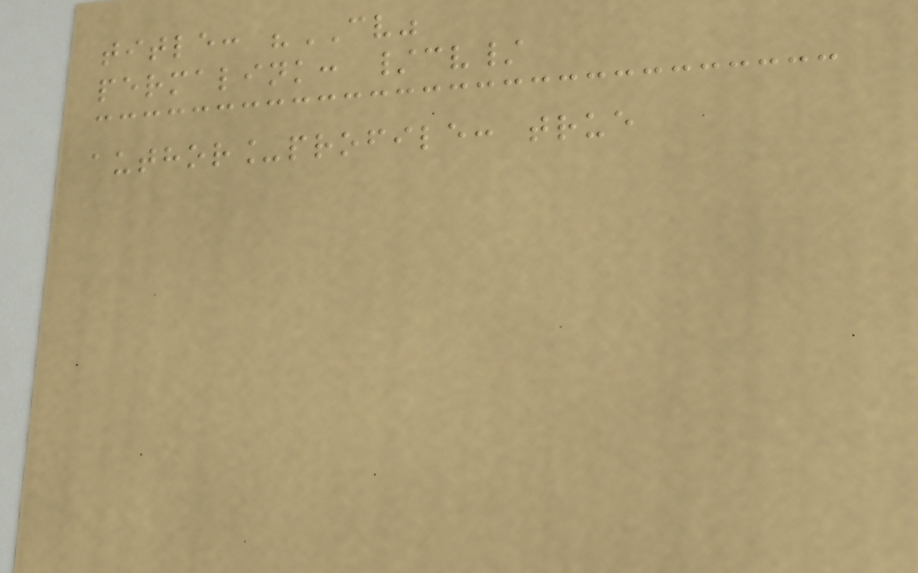title: "CV"
permalink: /cv/
author_profile: true
